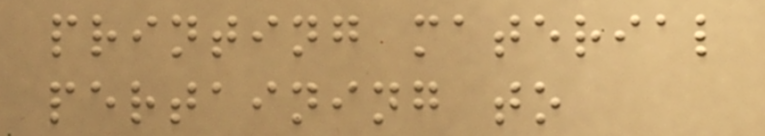printing material
pertaining to
